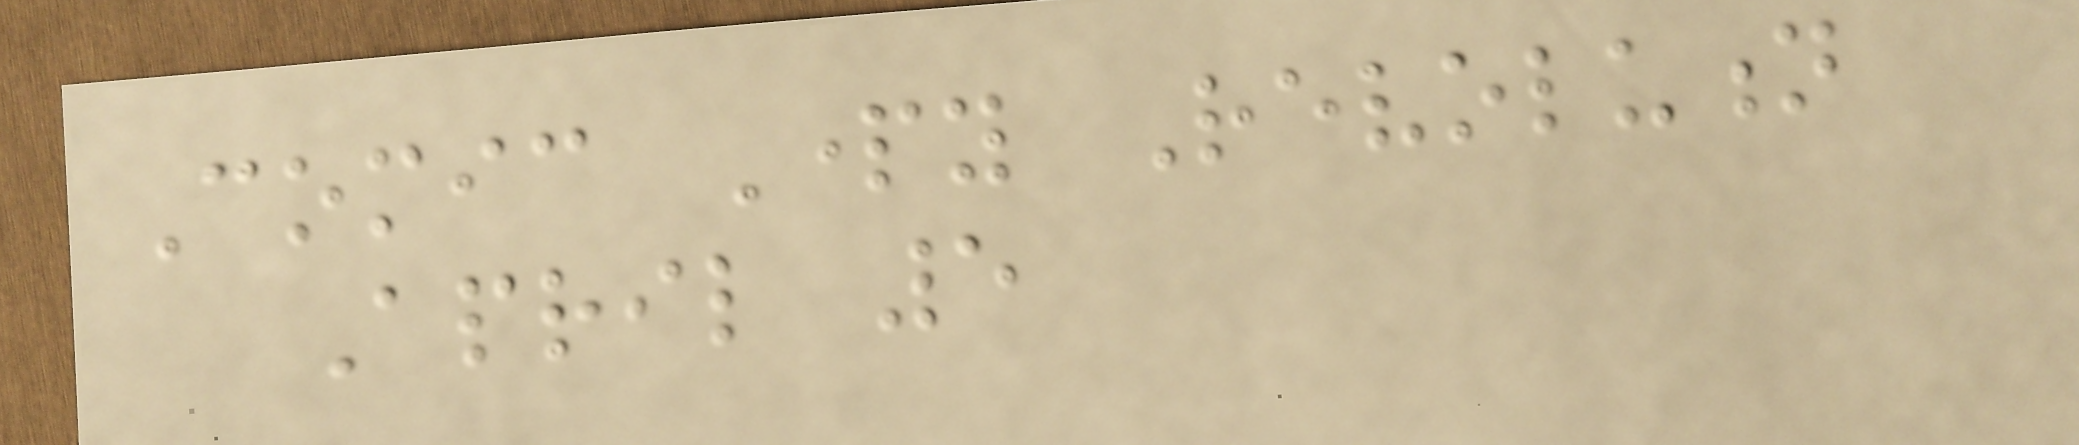Comic Party Revolution
April 5
